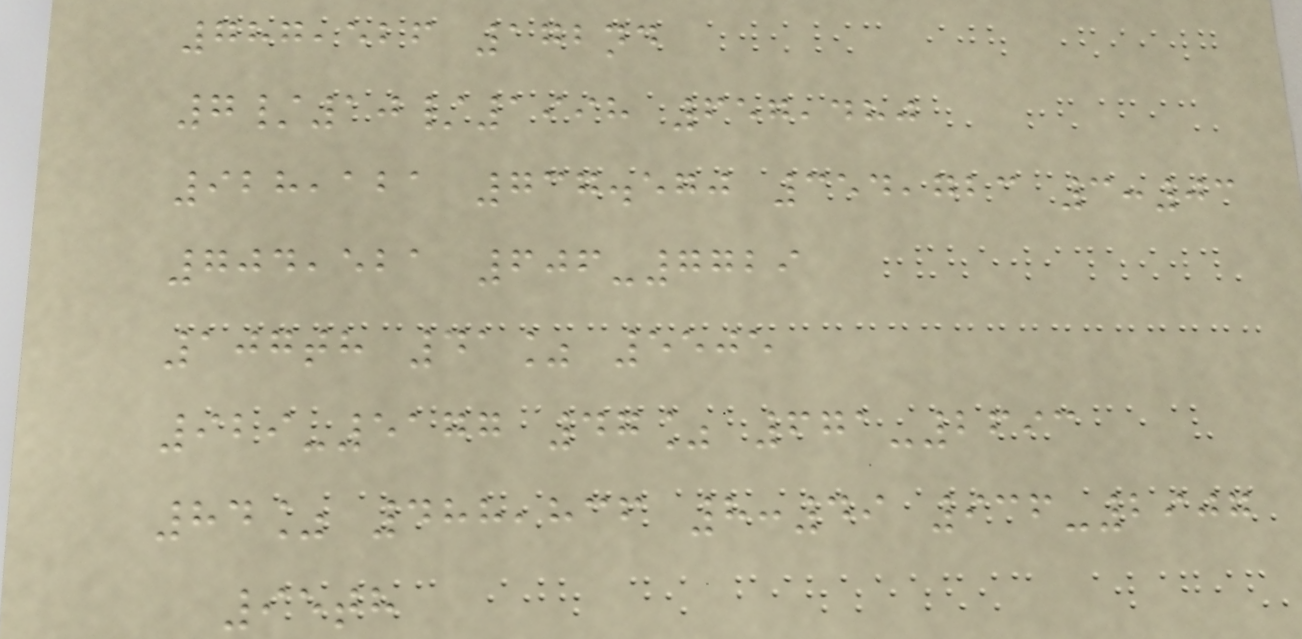787,526 172nd
7/10/1998 657,480
928,121 737.570 354,723 3:03
704,521 606-7729
107th 41% 5505
929-5177 47% 671-2693
84% 488,836 8:49 936-2907
95th
